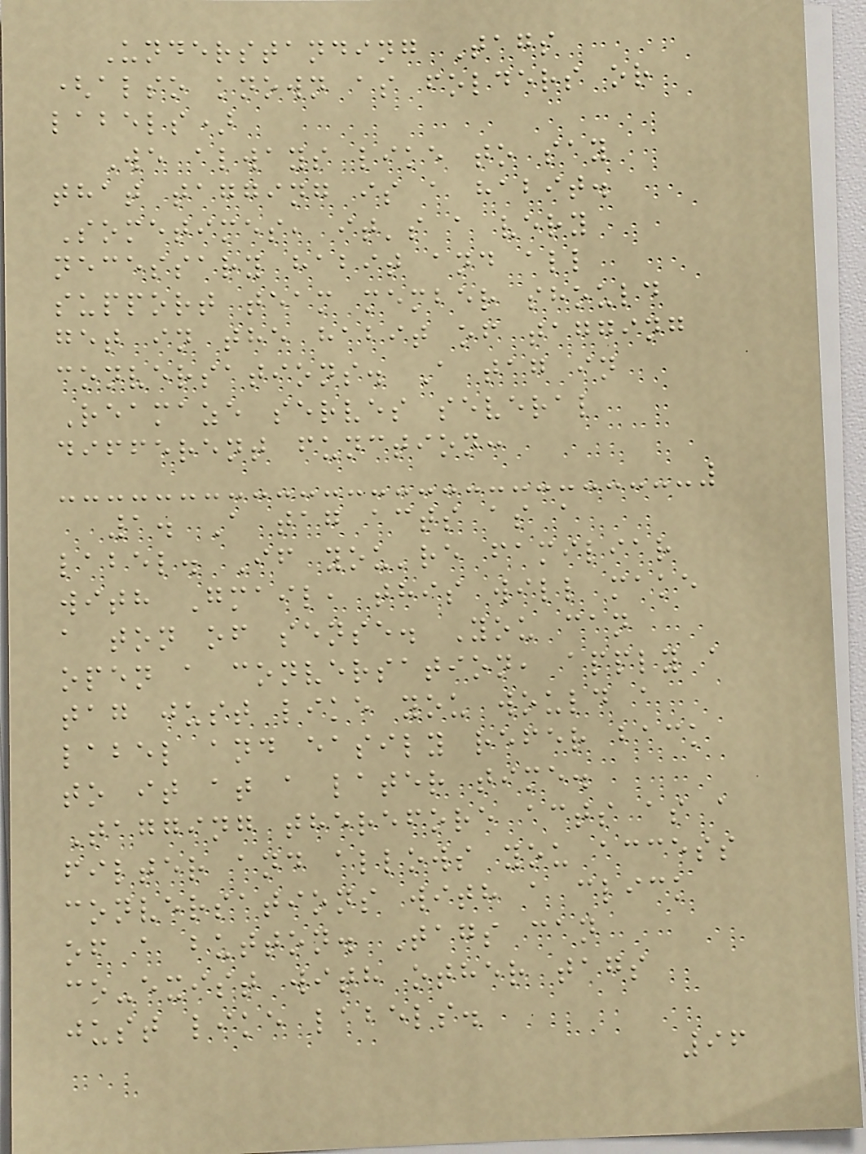Understanding Tags
(also known as folders or
labels)
We always like to say
that tagging is a habit.
Sometimes, it's a very
necessary habit and all
support team member should
get in the habit of tagging
conversations. A tag in
Reamaze serves several
different function:
1. A tag acts as a
label. If you're familiar
with Gmail, this will make
a ton of sense. You can
open a conversation, apply a
tag just like you would a
label and easily refer back
to it at a later time.
Tagging therefore acts as a
filter and allows you access
conversations with a click
of a button. Tags can
co-exist with other tags
just like labels.
96
